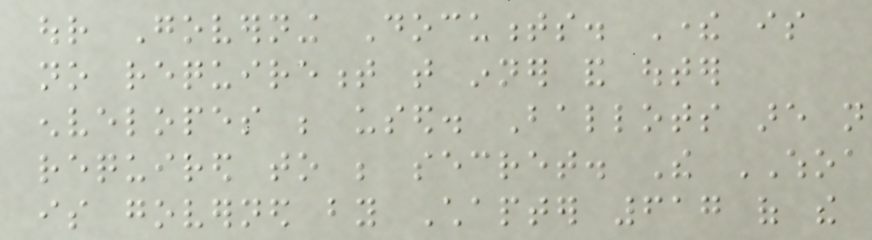our Governing Documents. There is
no requirement that inner and outer
envelopes be used. Ballots are not
required to be secret. The WHOA
is governed by Chapter 617 of the
